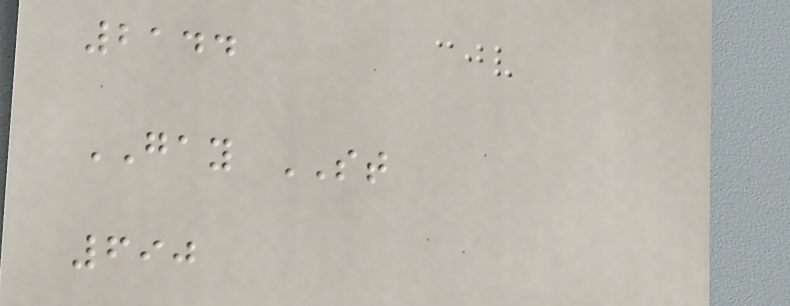2144
GAY ST
690
